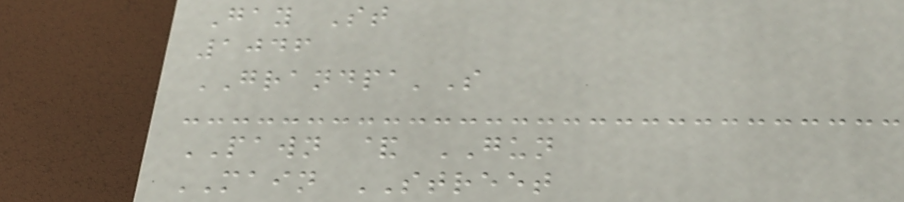Gay St
1046
GRANDPA'S
PAWN & GUN
MAIN STREET
